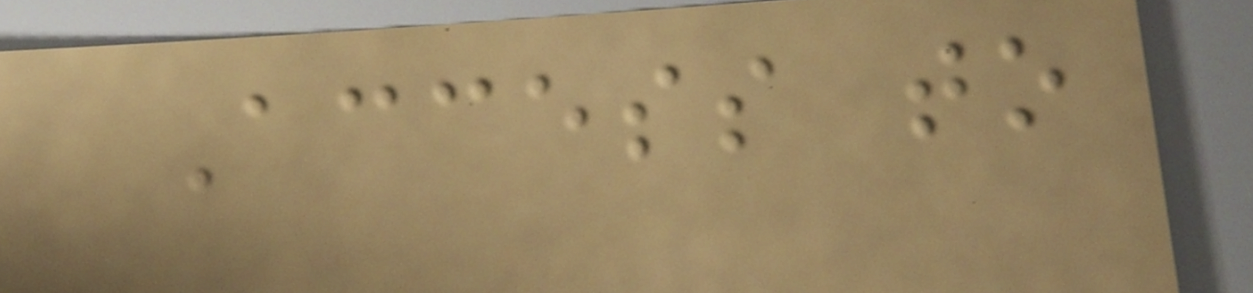Access to
